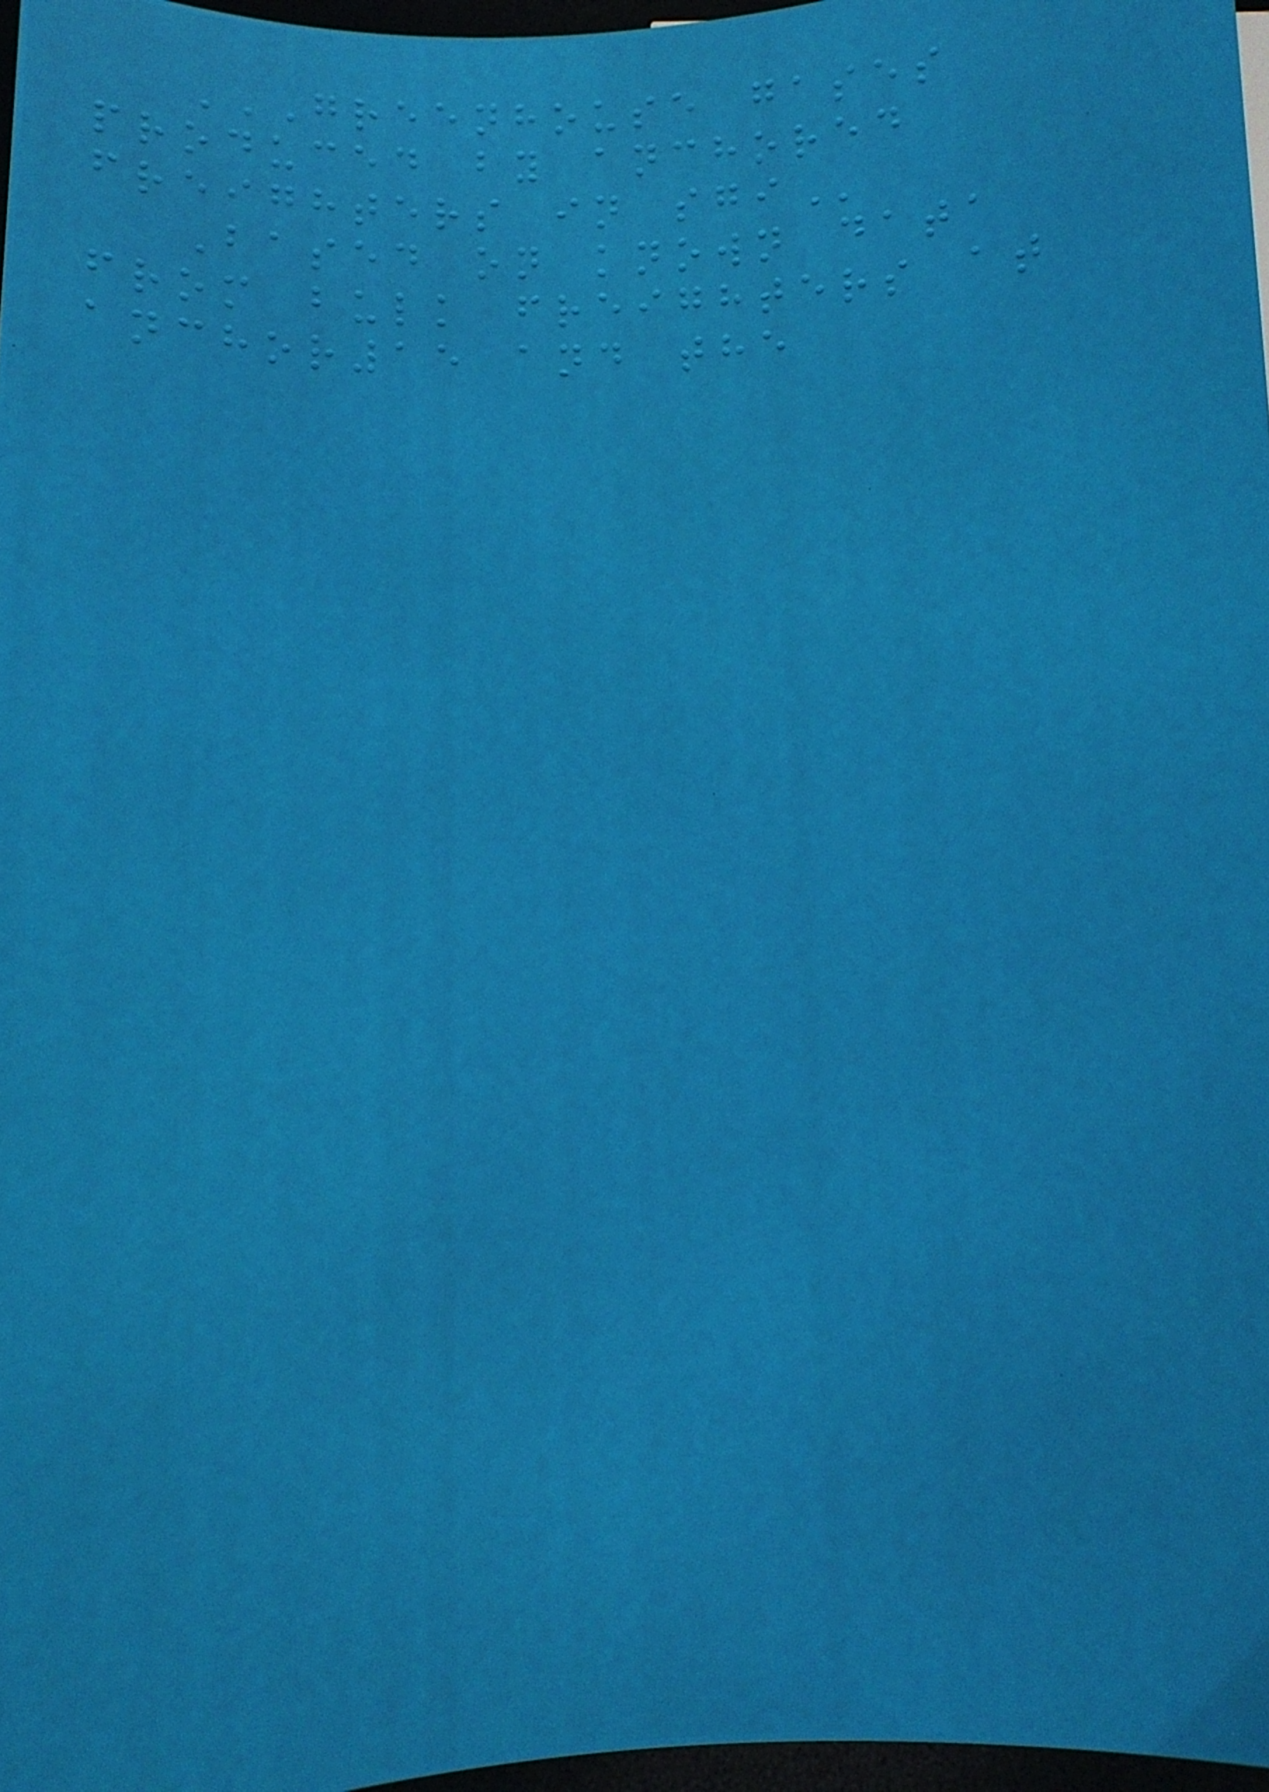GREENHOUSE GASES
PRODUCED BY ANCHORED
FREIGHTERS IN SGI
Based on known data
from bulk freighters at
anchor15 and the
